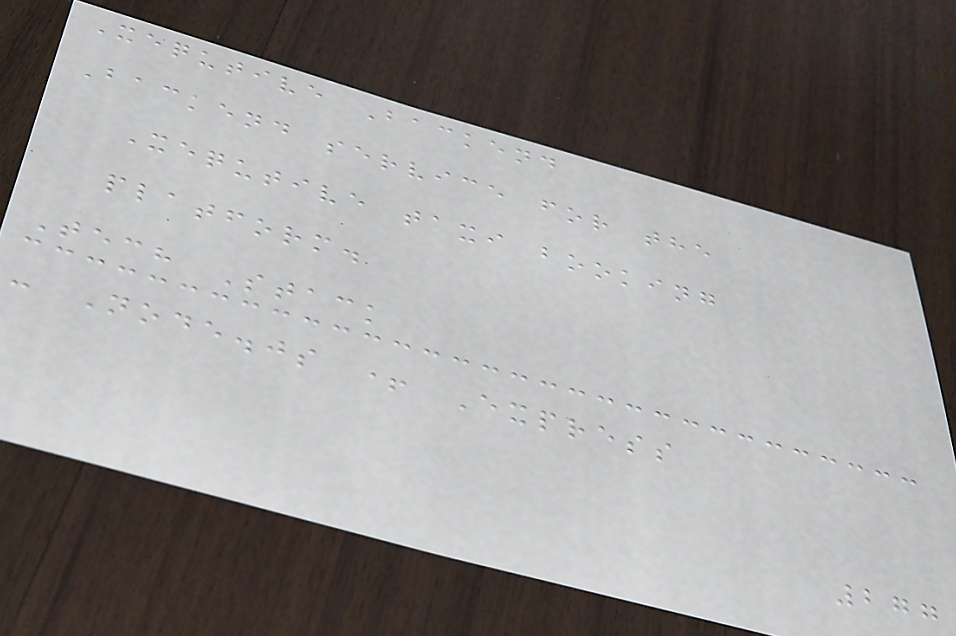Xequtive Backend
Backend service for the
Xequtive taxi booking
platform.
Tech Stack
- Node.js + Express
277
